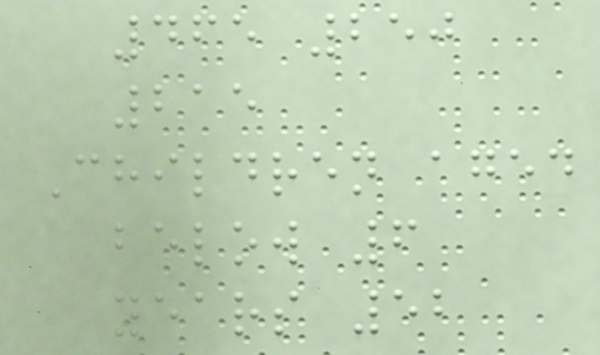465 250
215
Children aged
below 6
years 52
